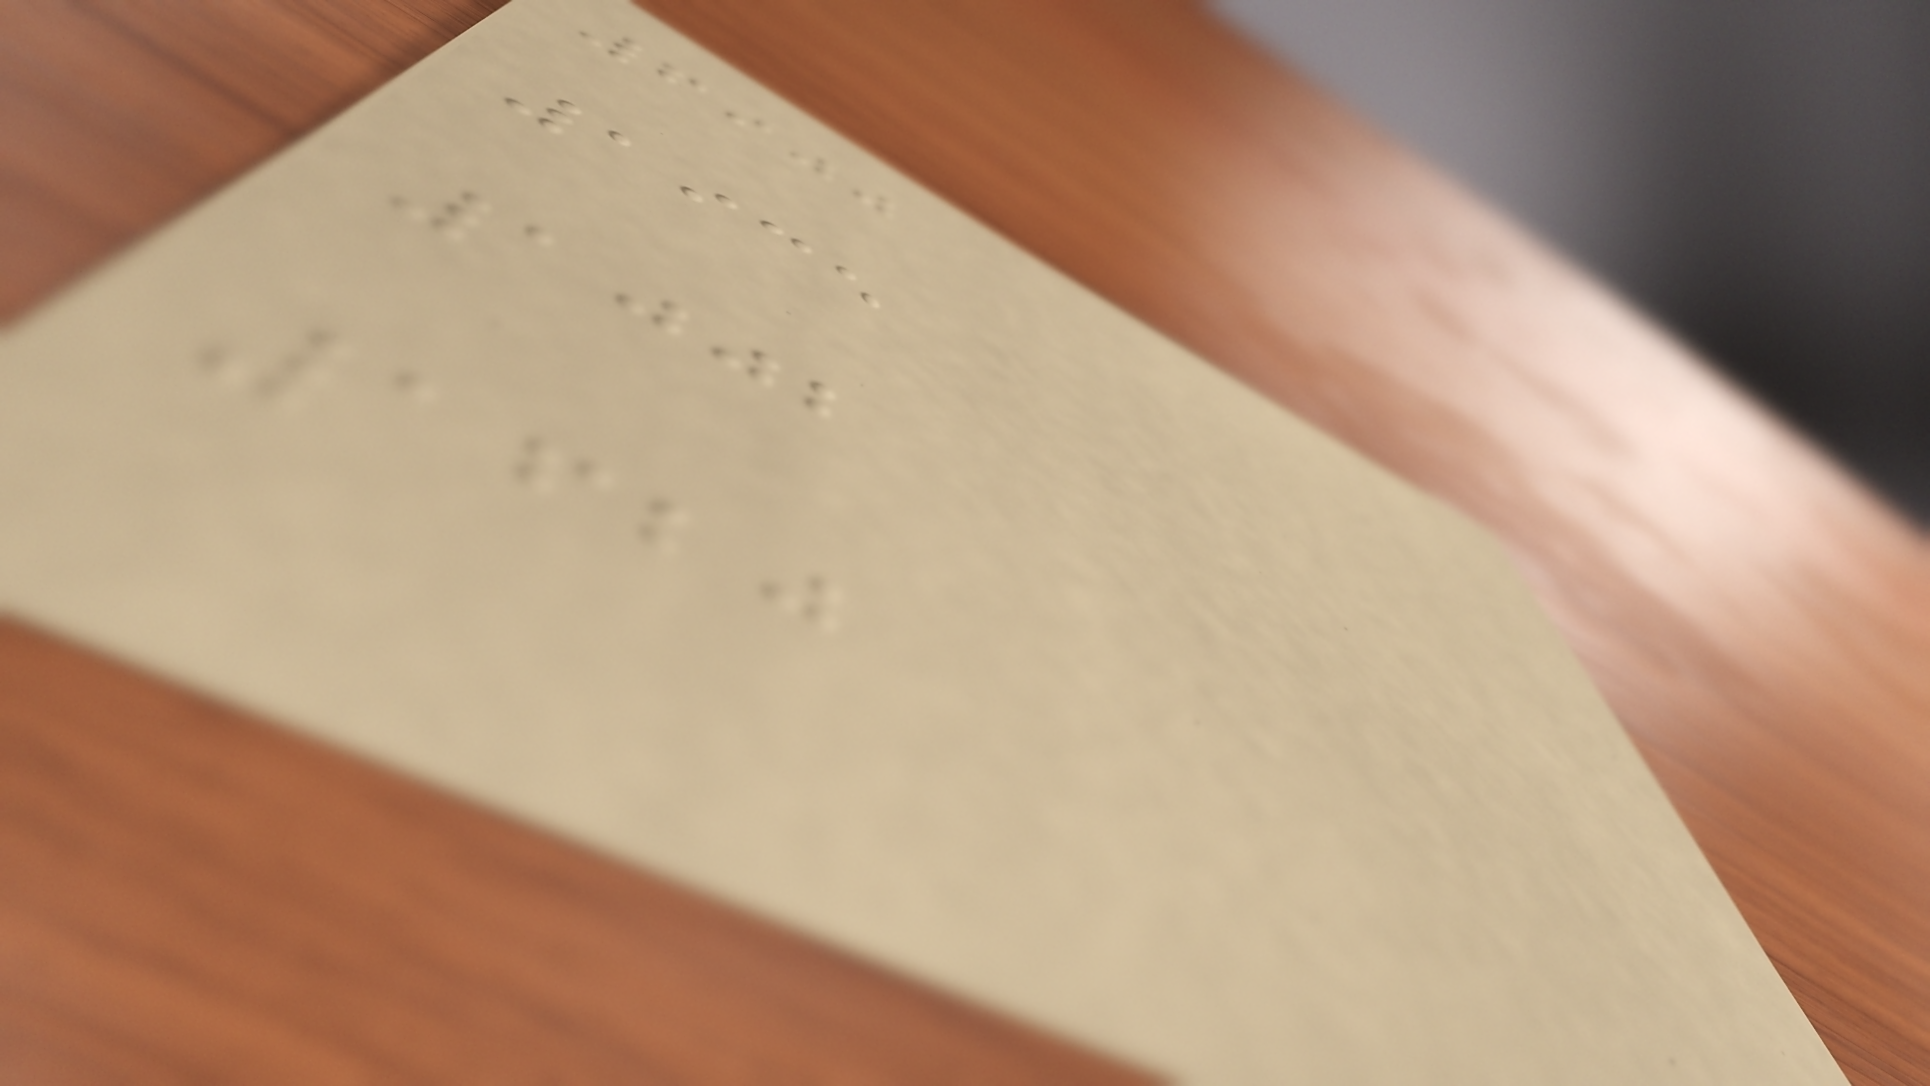6900
1935
1002
1620
